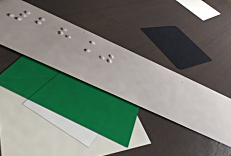28%
